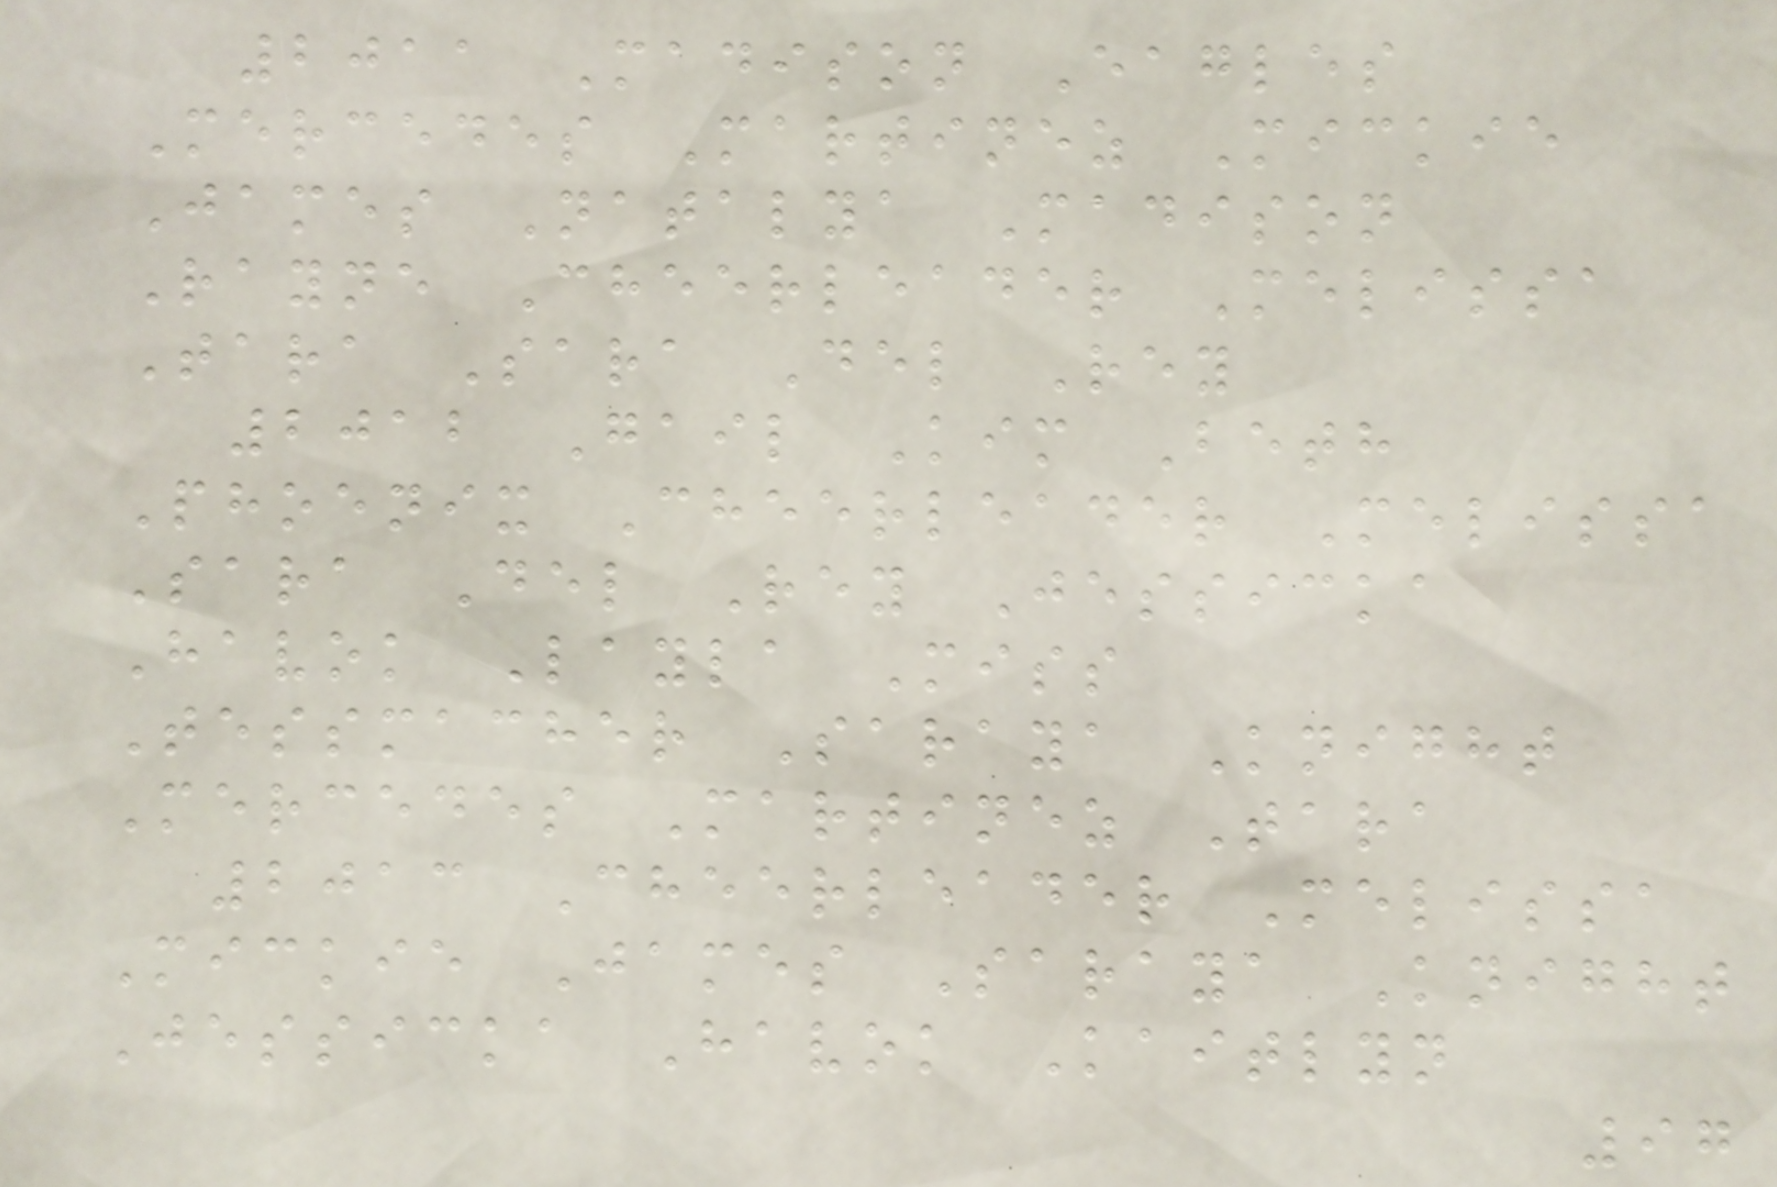2011 Madison Eagles
Mercedes Martinez Mickie
James Natalya Madison
Rayne Cheerleader Melissa
Tara Sara Del Rey
2012 Gail Kim Beth
Phoenix Cheerleader Melissa
Sara Del Rey Jessicka
Havok Layla Miss
Tessmacher Saraya Knight
Mercedes Martinez Tara
2013 Cheerleader Melissa
Mickie James Saraya Knight
Jessicka Havok Kaitlyn
97
